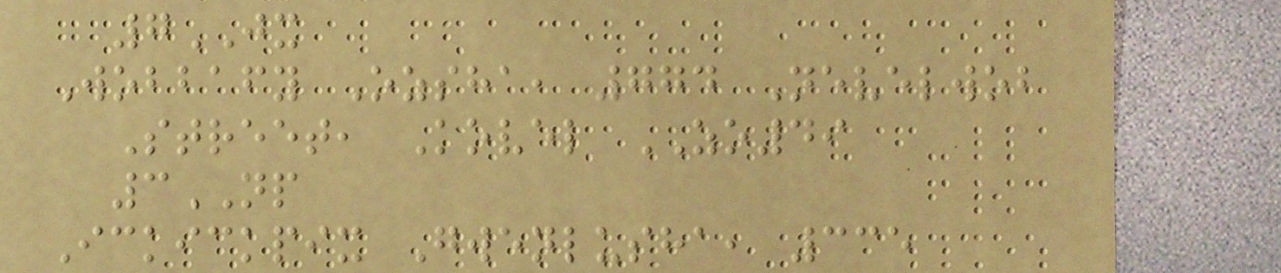7JX
Wobbafy Ozsha, 774 Nevelwob
Street, Kovel ZO49
3NP
Ickickpix Gwenlusha, 335
